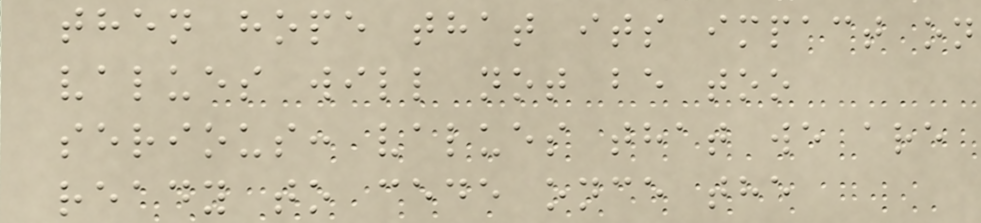then hope that its impact on
values will not be too
serious: values that we are
ready to cede once the
